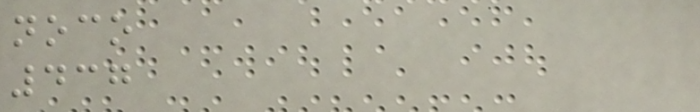noco
437
